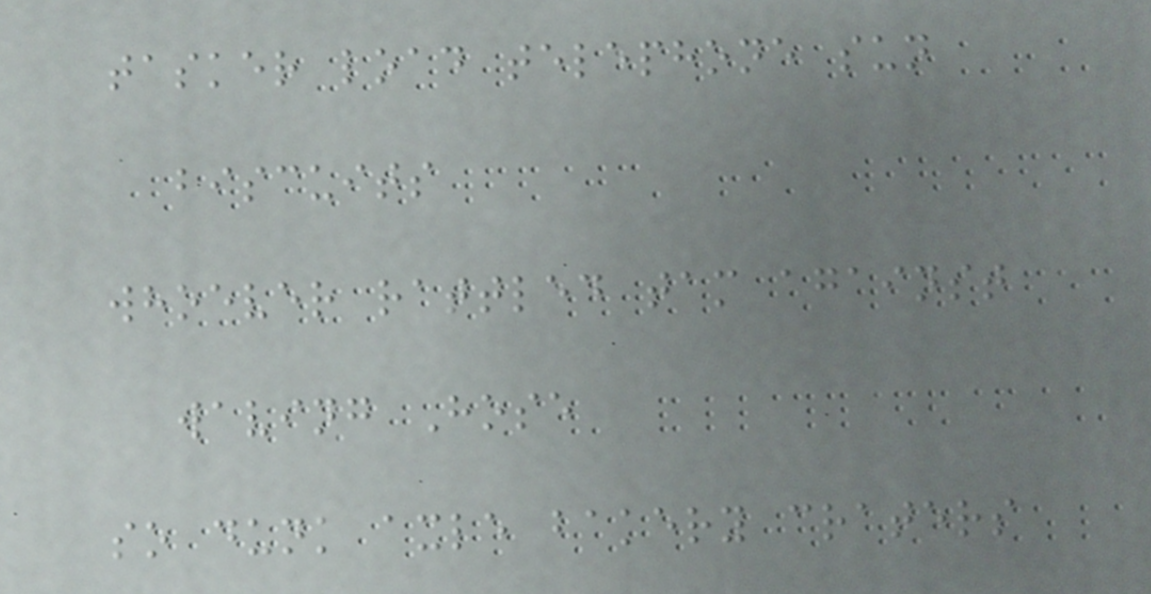tasker load telephone sun
biscuits
whoever rattled tam against
waving Hose
so dunk axle bakery craters
